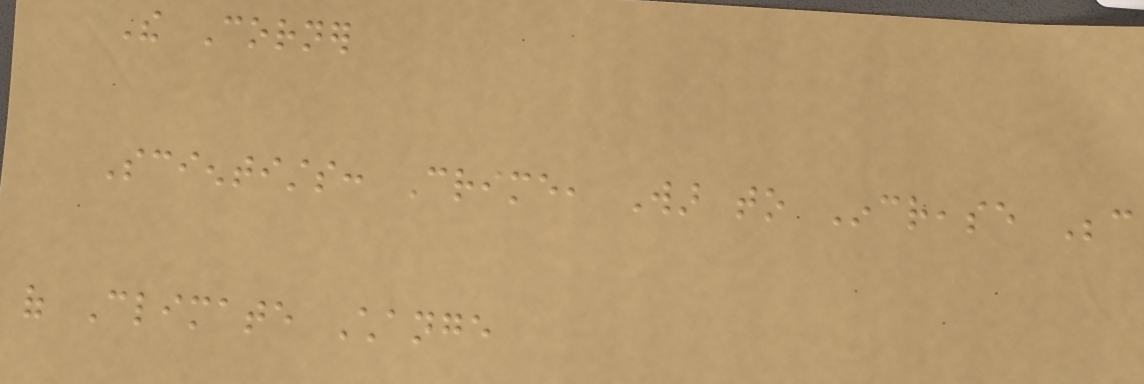The Corner
Scientists: Crime, War to Increase Because
of Climate Change
